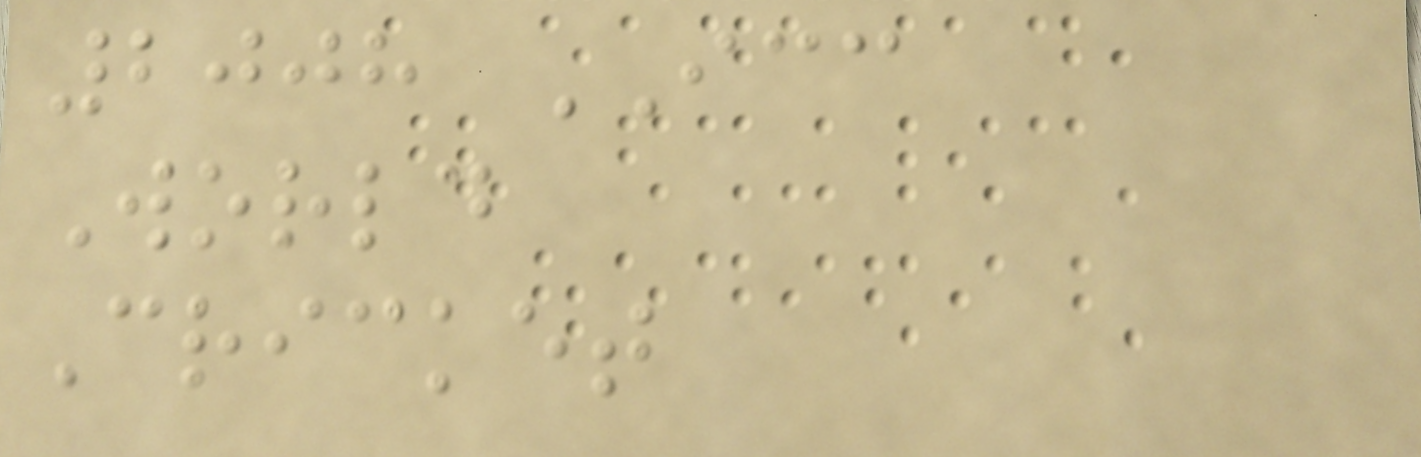2008 ICC
World
Cricket
